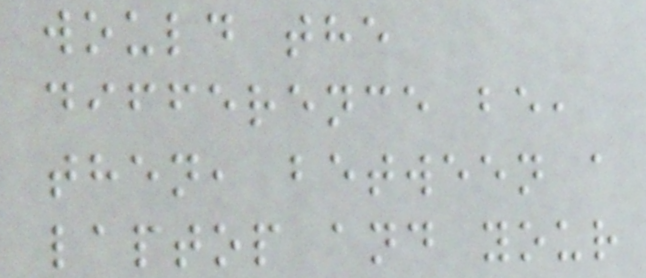would the
difference be,
then, between a
laptop and your
